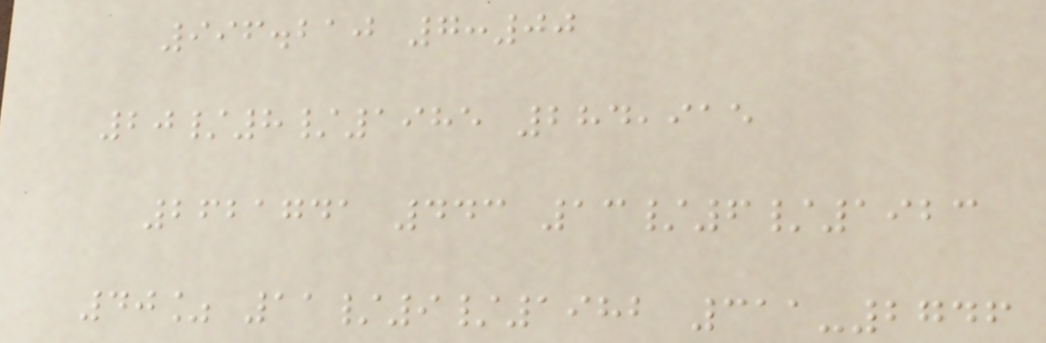996.210 7:00
20/8/1985 284,915
2621741 443 13/6/1923
40% 11/9/1982 311-2746
